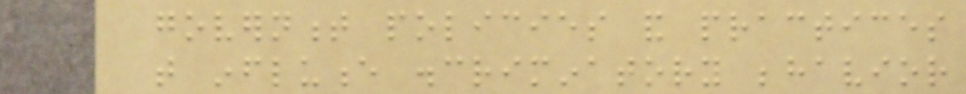government policies and practices
that influence discriminatory behavior
